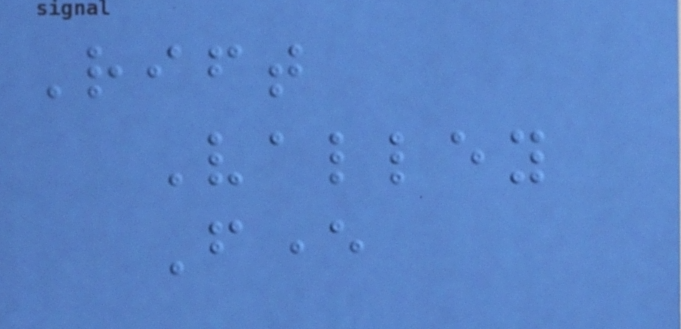Rift
Valley
Fever
